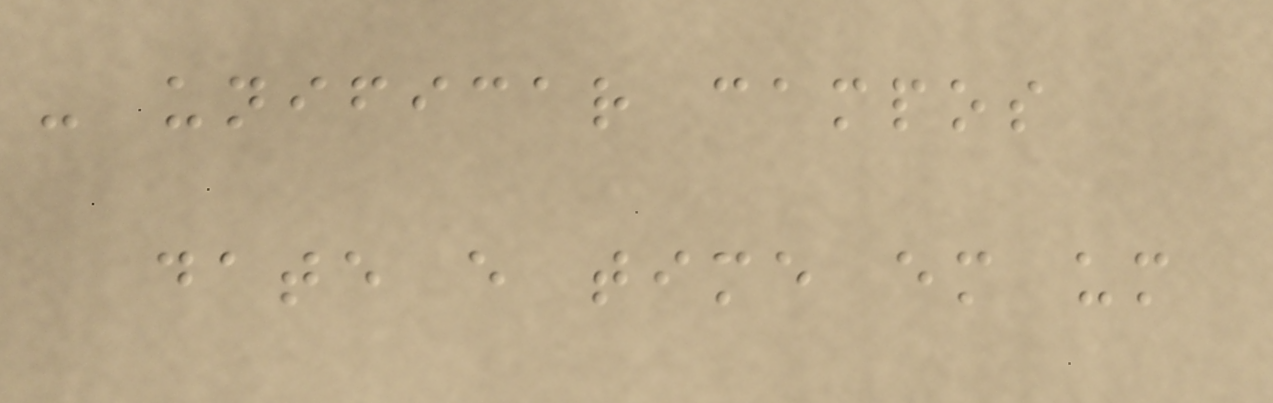- unificar campos
date e time em um
